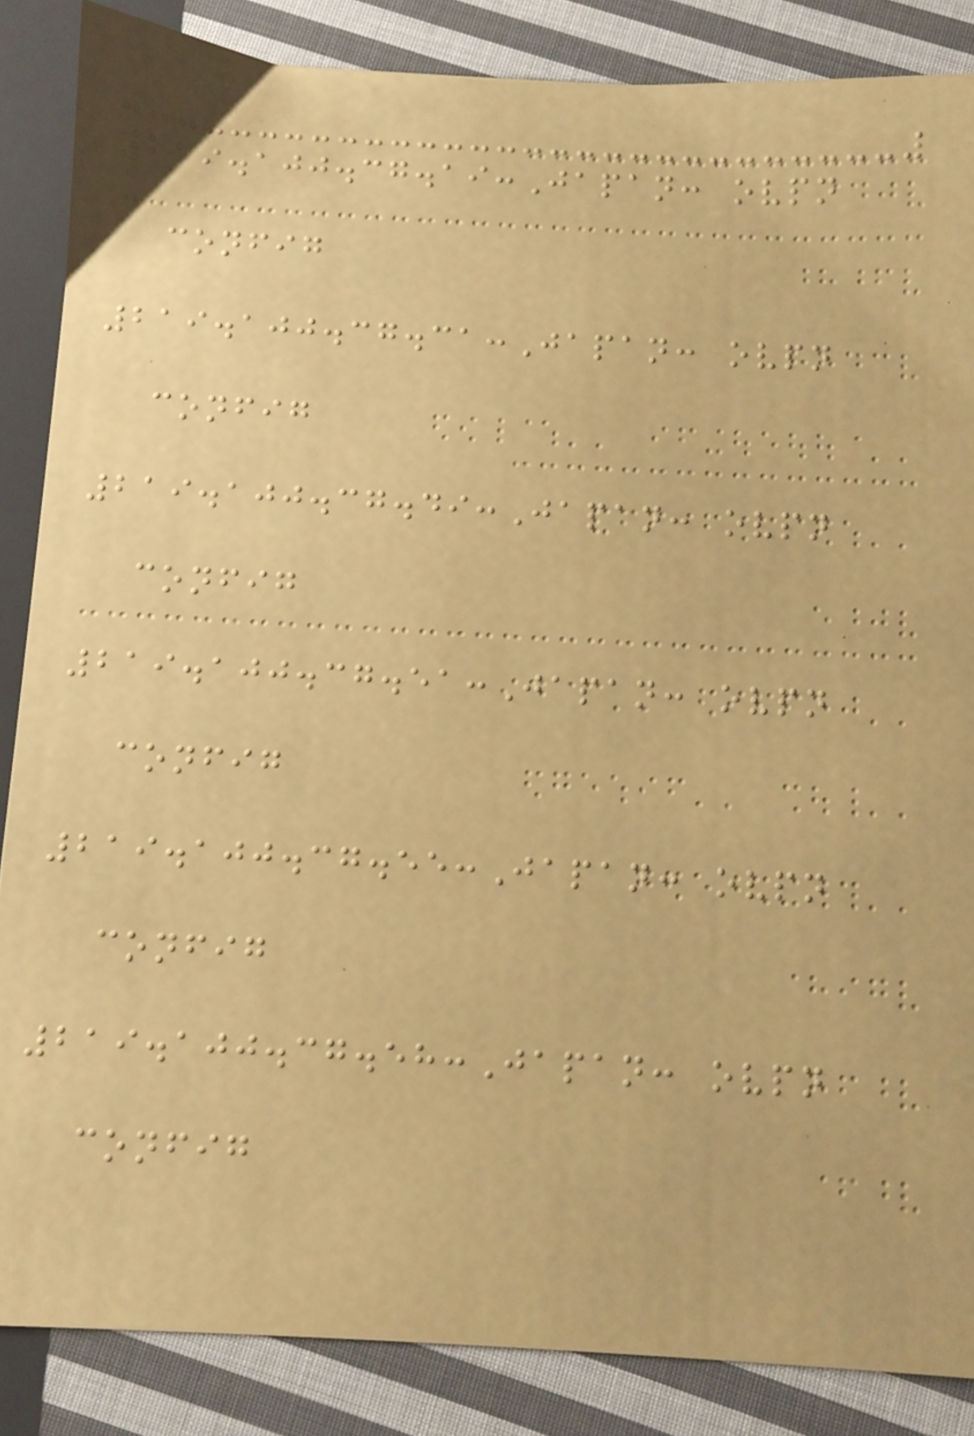219.100.37.19:Japan: ovpn
config
219.100.37.31:Japan: ovpn
config
219.100.37.49:Japan: ovpn
config
219.100.37.51:Japan: ovpn
config
219.100.37.55:Japan: ovpn
config
219.100.37.58:Japan: ovpn
config
